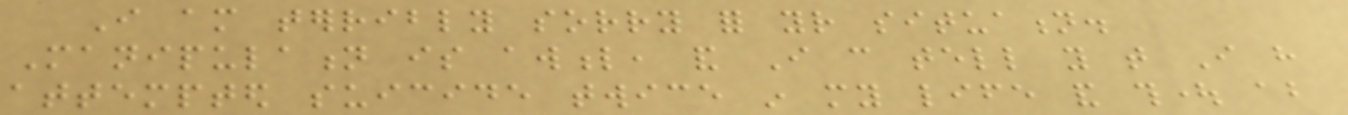I am terribly sorry for your situation.
Manipulation is awful, and I can tell you that I have
attempted suicide twice in my life and thought about
